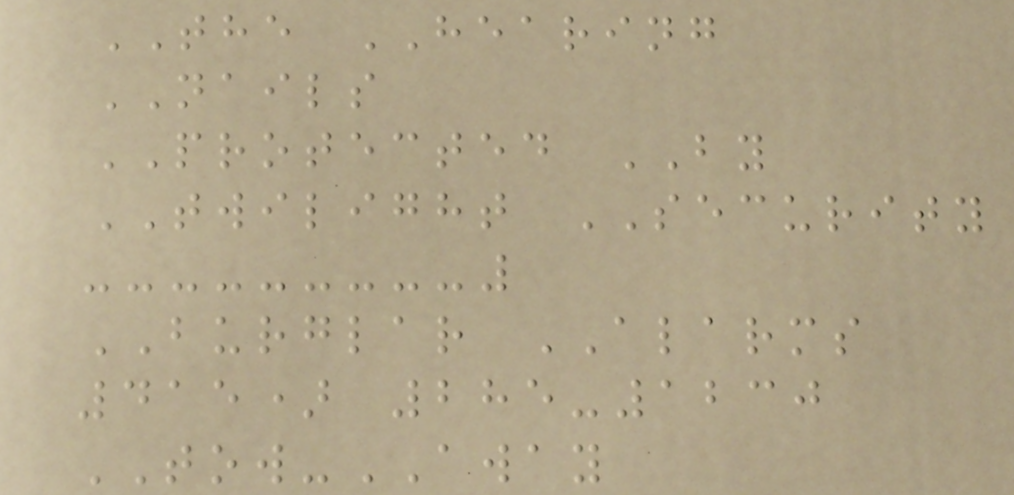THE HEARING
NAILS
PROTECTED BY
TWILIGHT SECURITY
BURGLAR ALARMS
415) 285-1230
TOW-AWAY
